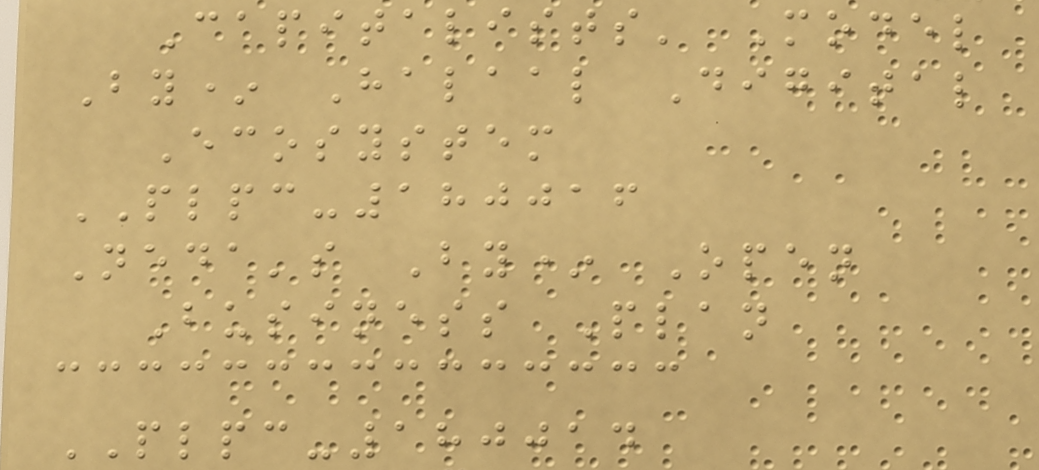Capitalists' Model
By* Halaal Digital
Ecosystem
PLPC-180016
Neda's By* Open
Business Plan
PLPC-180014
